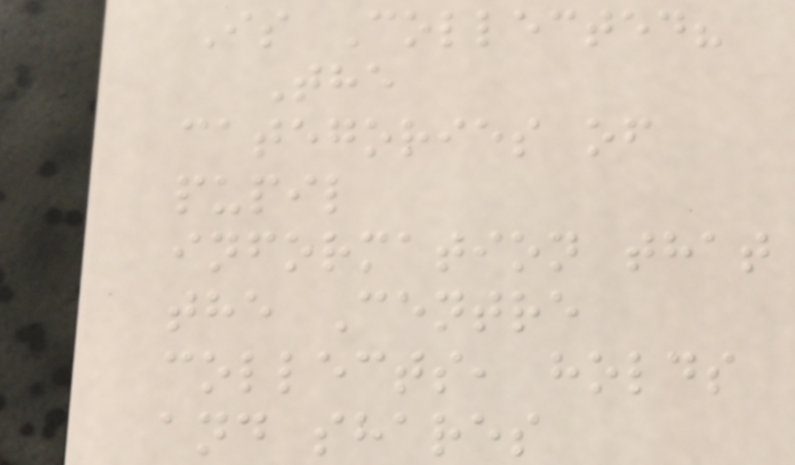Is Collected?
The
categories of
pupil
information that
the Centre
collects, holds
and shares
